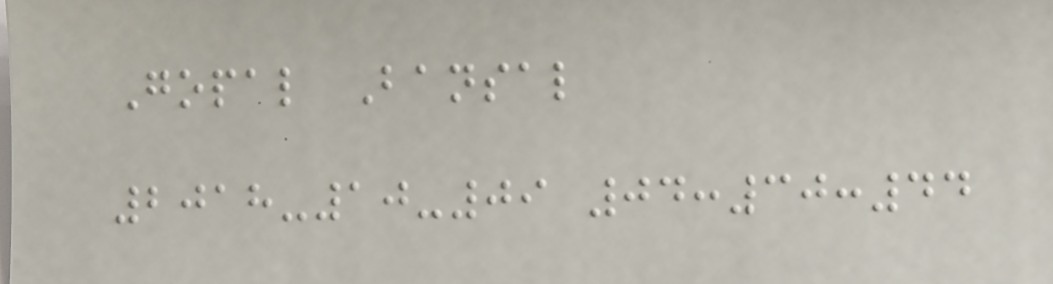Gopal Bansal
2018-10-09 04:30:44
